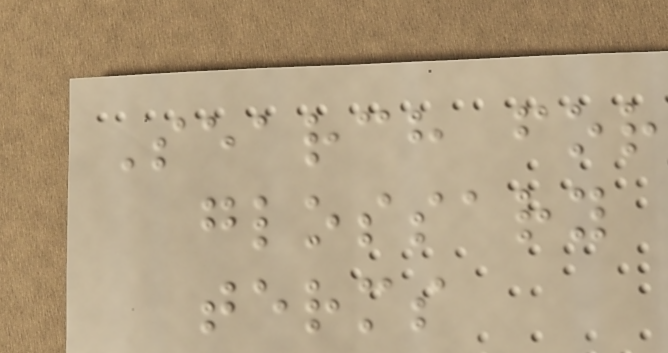Search for
glossary
terms
